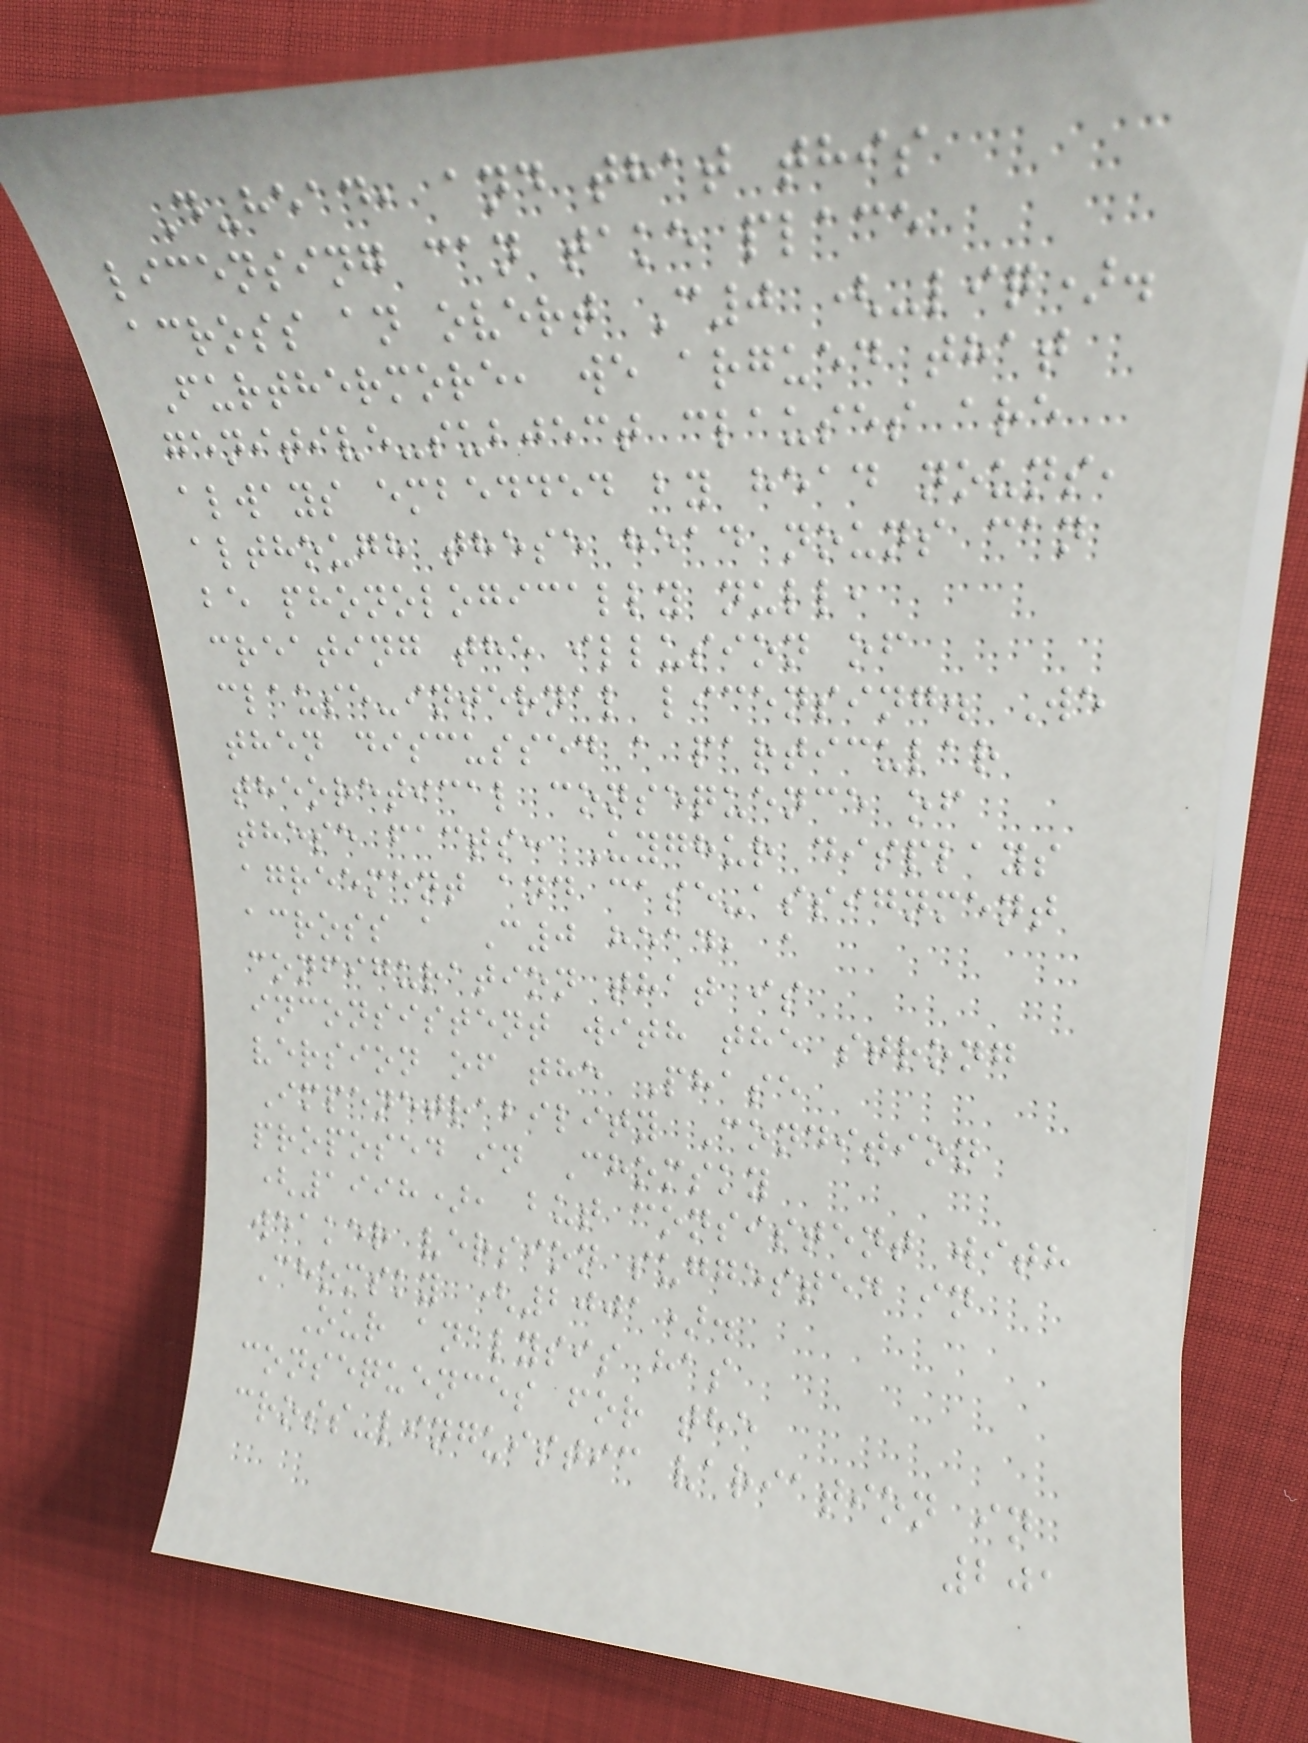D-head, and that this
licensing can take place
across an overt C0 (-liq).
Furthermore, we argued that
genitive-subject clauses are
always embedded by head nouns,
although these head nouns can
be phonologically null,
creating the illusion of
clause-internal licensing. We
then discussed a particular
theoretical consequence of
these facts: Uyghur displays
agreement and case-assignment
across a C0 head, a
configuration that is
inconsistent with the strong
version of the Phase
Impenetrability Condition
proposed in Chomsky
(1998), but consistent with
weaker version suggested in
Chomsky (2001).
Our analysis has
consequences for the
cross-linguistic variation in
201
